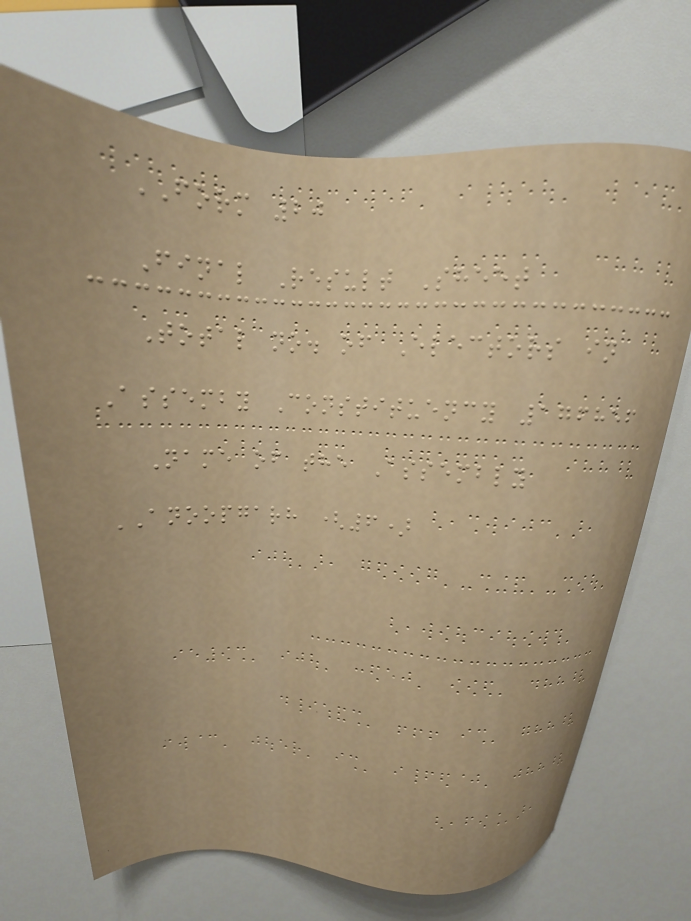FORM 20
Final Result Sheet
Total no. of Electors in
Assemby Constituency 176856
Name of the Assembly
ANOOPGARH (6)
